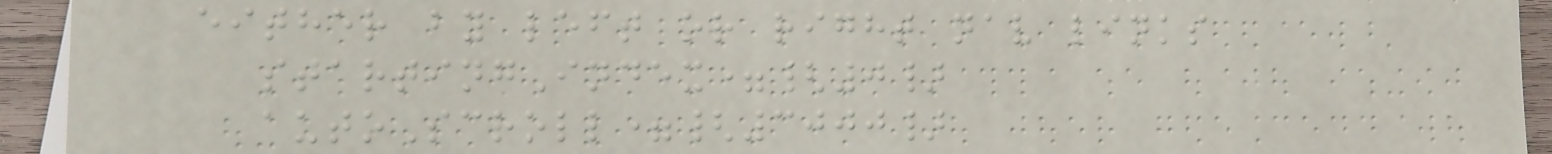either by left or right nav links
startingIndex={0}
autoScroll={3000}
